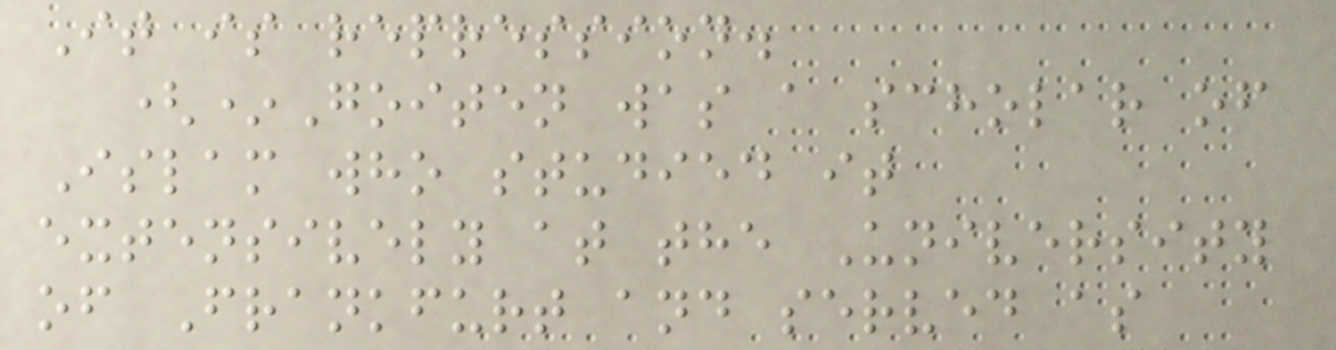It is repression.
(*Goiten was a scholar of
Islam who studied it
extensively at the University
of Frankfurt and served as
